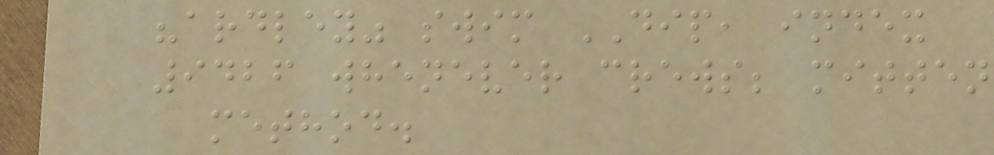"ardley" swim DIP, index
9426 whenever crews; mitten
method.
